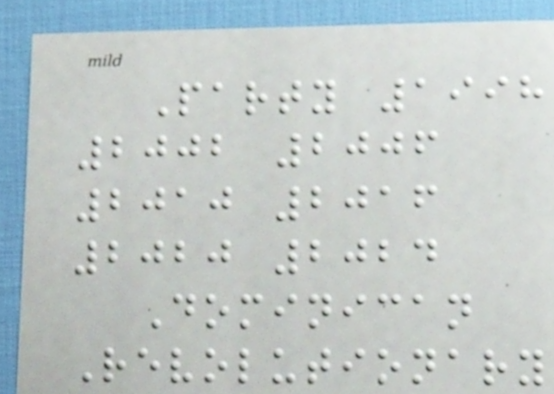Party 1998
2002 2006
2010 2016
2020 2024
Dominican
Revolutionary
